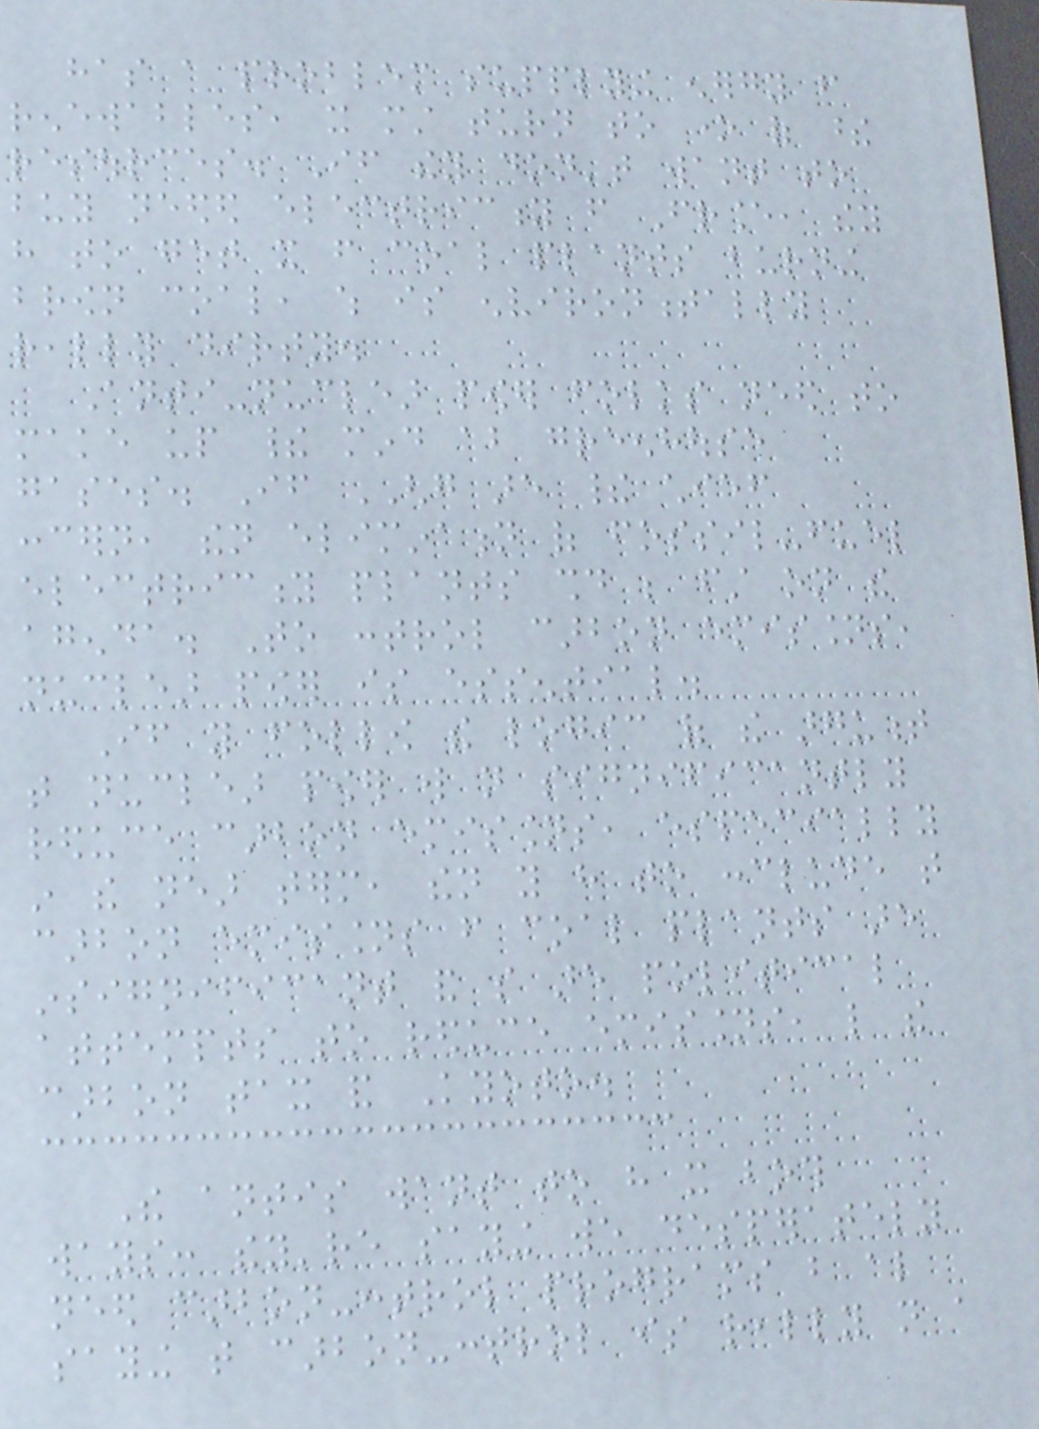has a problem supplying energy from
renewables, it must turn to one of these
resources. If they don't want to
buy needed electricity from France, they
have to get it from coal plants burning
brown coal, which is environmentally
really dirty.
Anti-nuclear power folks need to
make up their mind about greenhouse
gases. If GHG are their chief
concern, then elimination of fossil-fuel
electricity plants should be first on the
agenda. To control carbon emissions,
nuclear power is essential.
If you follow the logic of the argument
that nuclear power will not significantly
reduce carbon emissions, especially
in the near term, then you have to conclude that
carbon emissions from coal plants are
insignificant and so are political
attempts to reduce emissions, like the
carbon tax and Kyoto.
The antis want to have it both
ways: they're saying we desperately
need carbon-control programs but also
saying that carbon-control is really not a
